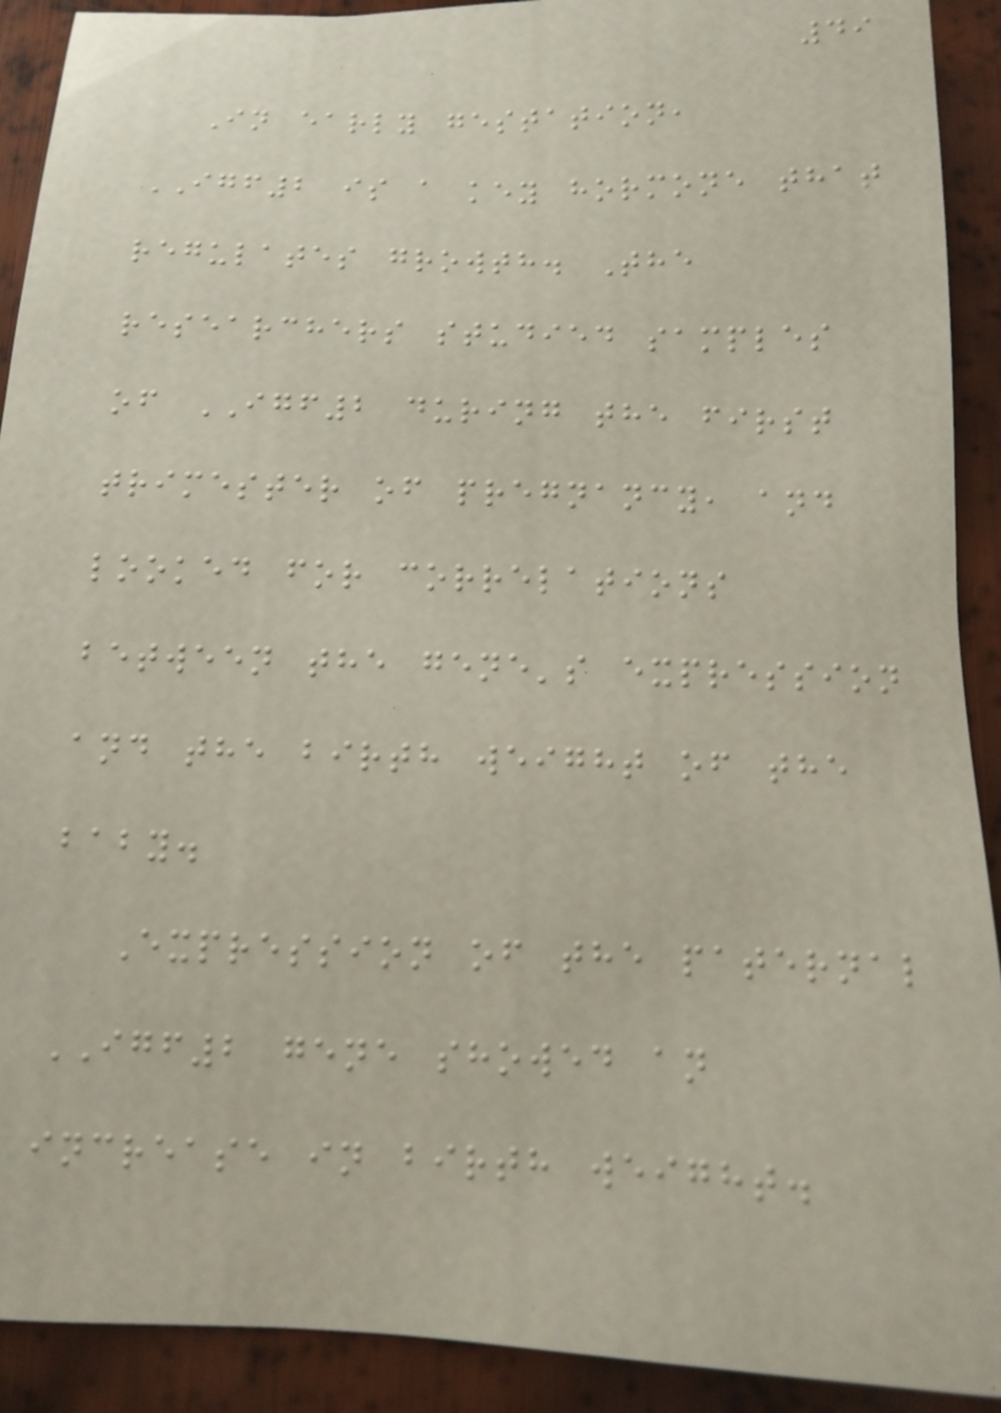49
In early gestation,
IGF2 is a key hormone that
regulates growth. The
researchers studied samples
of IGF2 during the first
trimester of pregnancy, and
looked for correlations
between the gene's expression
and the birth weight of the
baby.
Expression of the paternal
IGF2 gene showed an
increase in birth weight.
